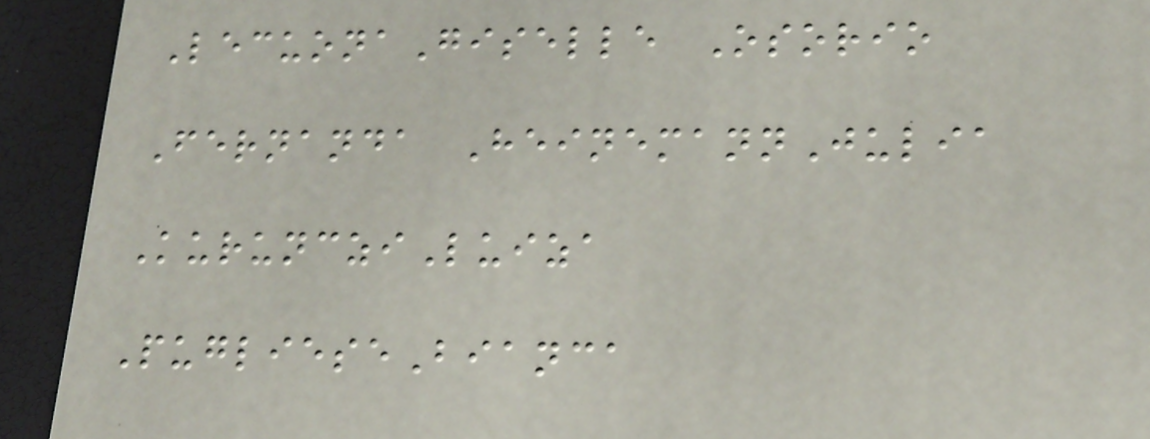LecuonaGiselle Osorio
Fernanda HeinemannJulia
KuruncziLuiza
PuglieseBianca
